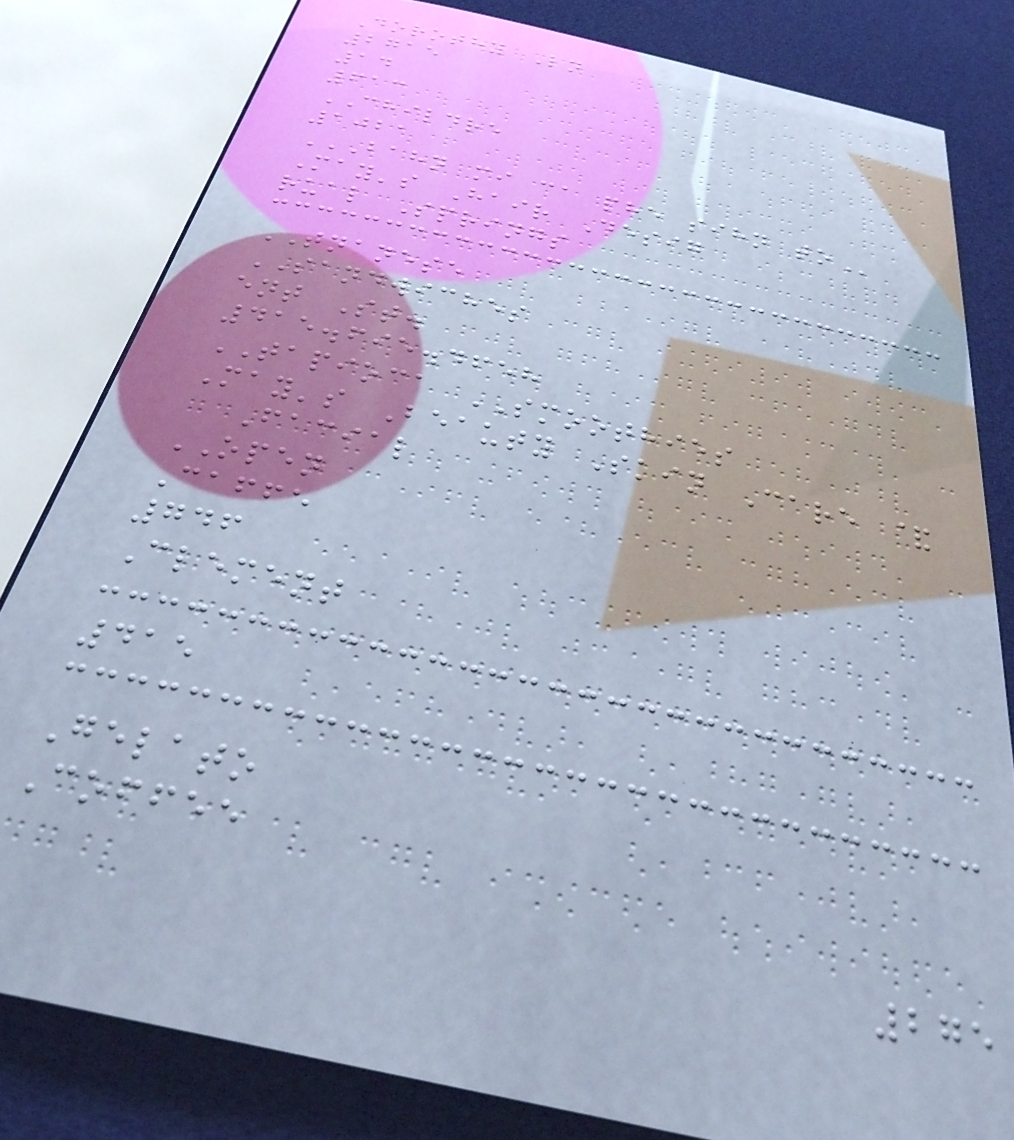Dorothy Ln
2715
14
613
CHILDRE
1021
BAHN MI CA PHE SIHN TO
May's Hair Desig
rual Springs
TNANESE
SANDWICHES
ent St.
415.695.4658
TAPIOCA SMOOTHIES
May's Beauty Skin Care &
Facial
OPEN
Caffe
746
Clement
415
Gelato
Coffee
275
